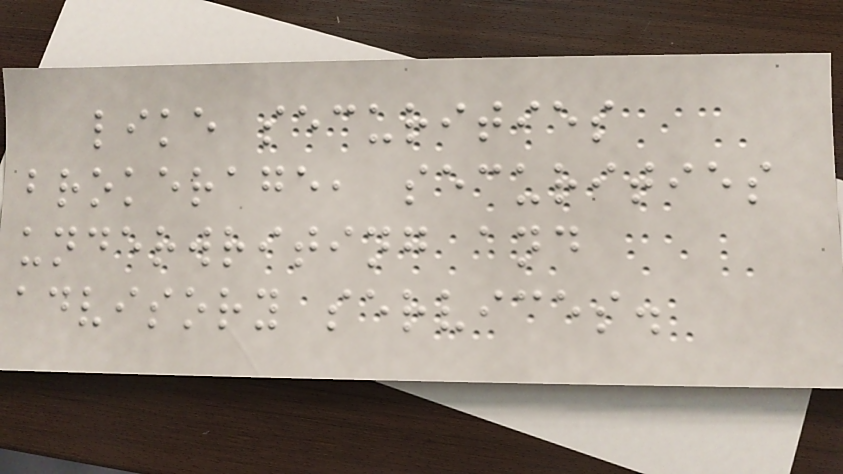like securities
brokerage, securities
underwriting and
advisory services.
